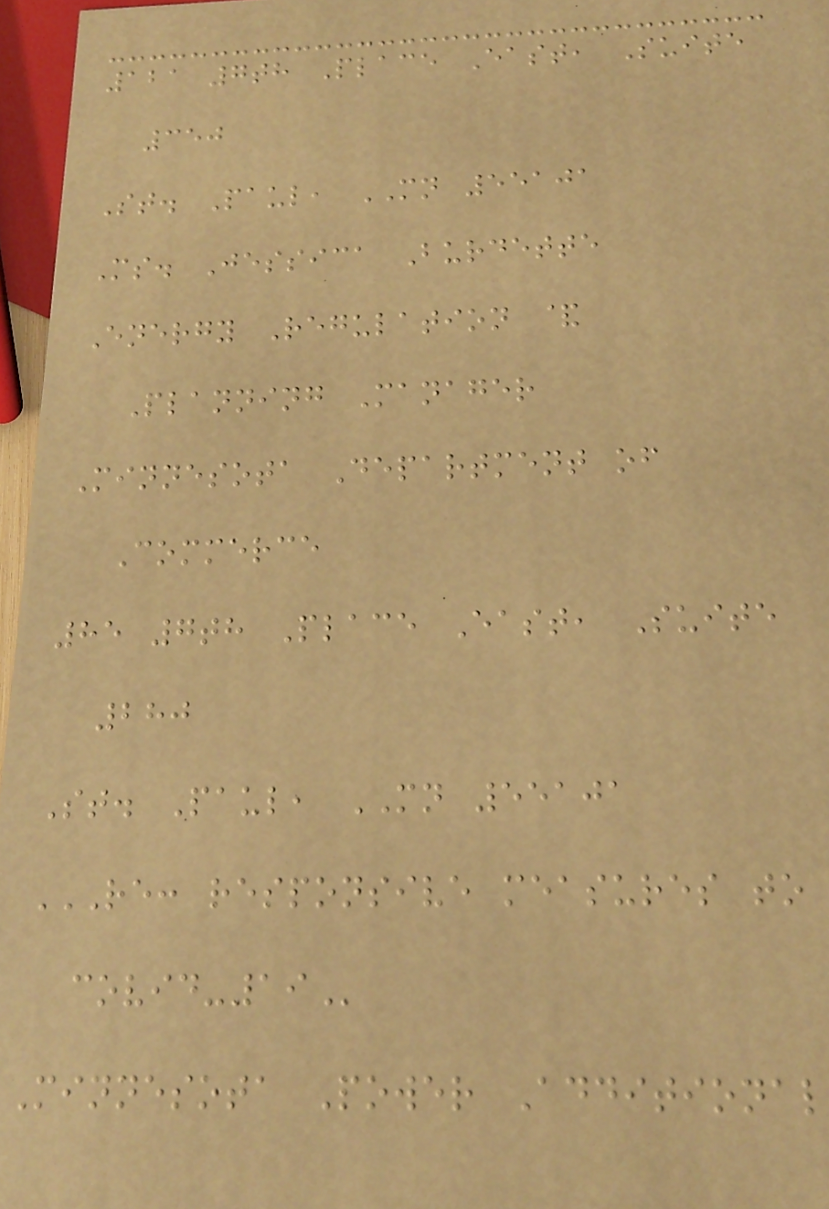121 7th Place East, Suite
350
St. Paul, MN 55101
Ms. Jessica Burdette
Energy Regulation &
Planning Manager
Minnesota Department of
Commerce
85 7th Place East, Suite
280
St. Paul, MN 55101
RE: RESPONSIVE MEASURES TO
COVID-19
Minnesota Power Additional
